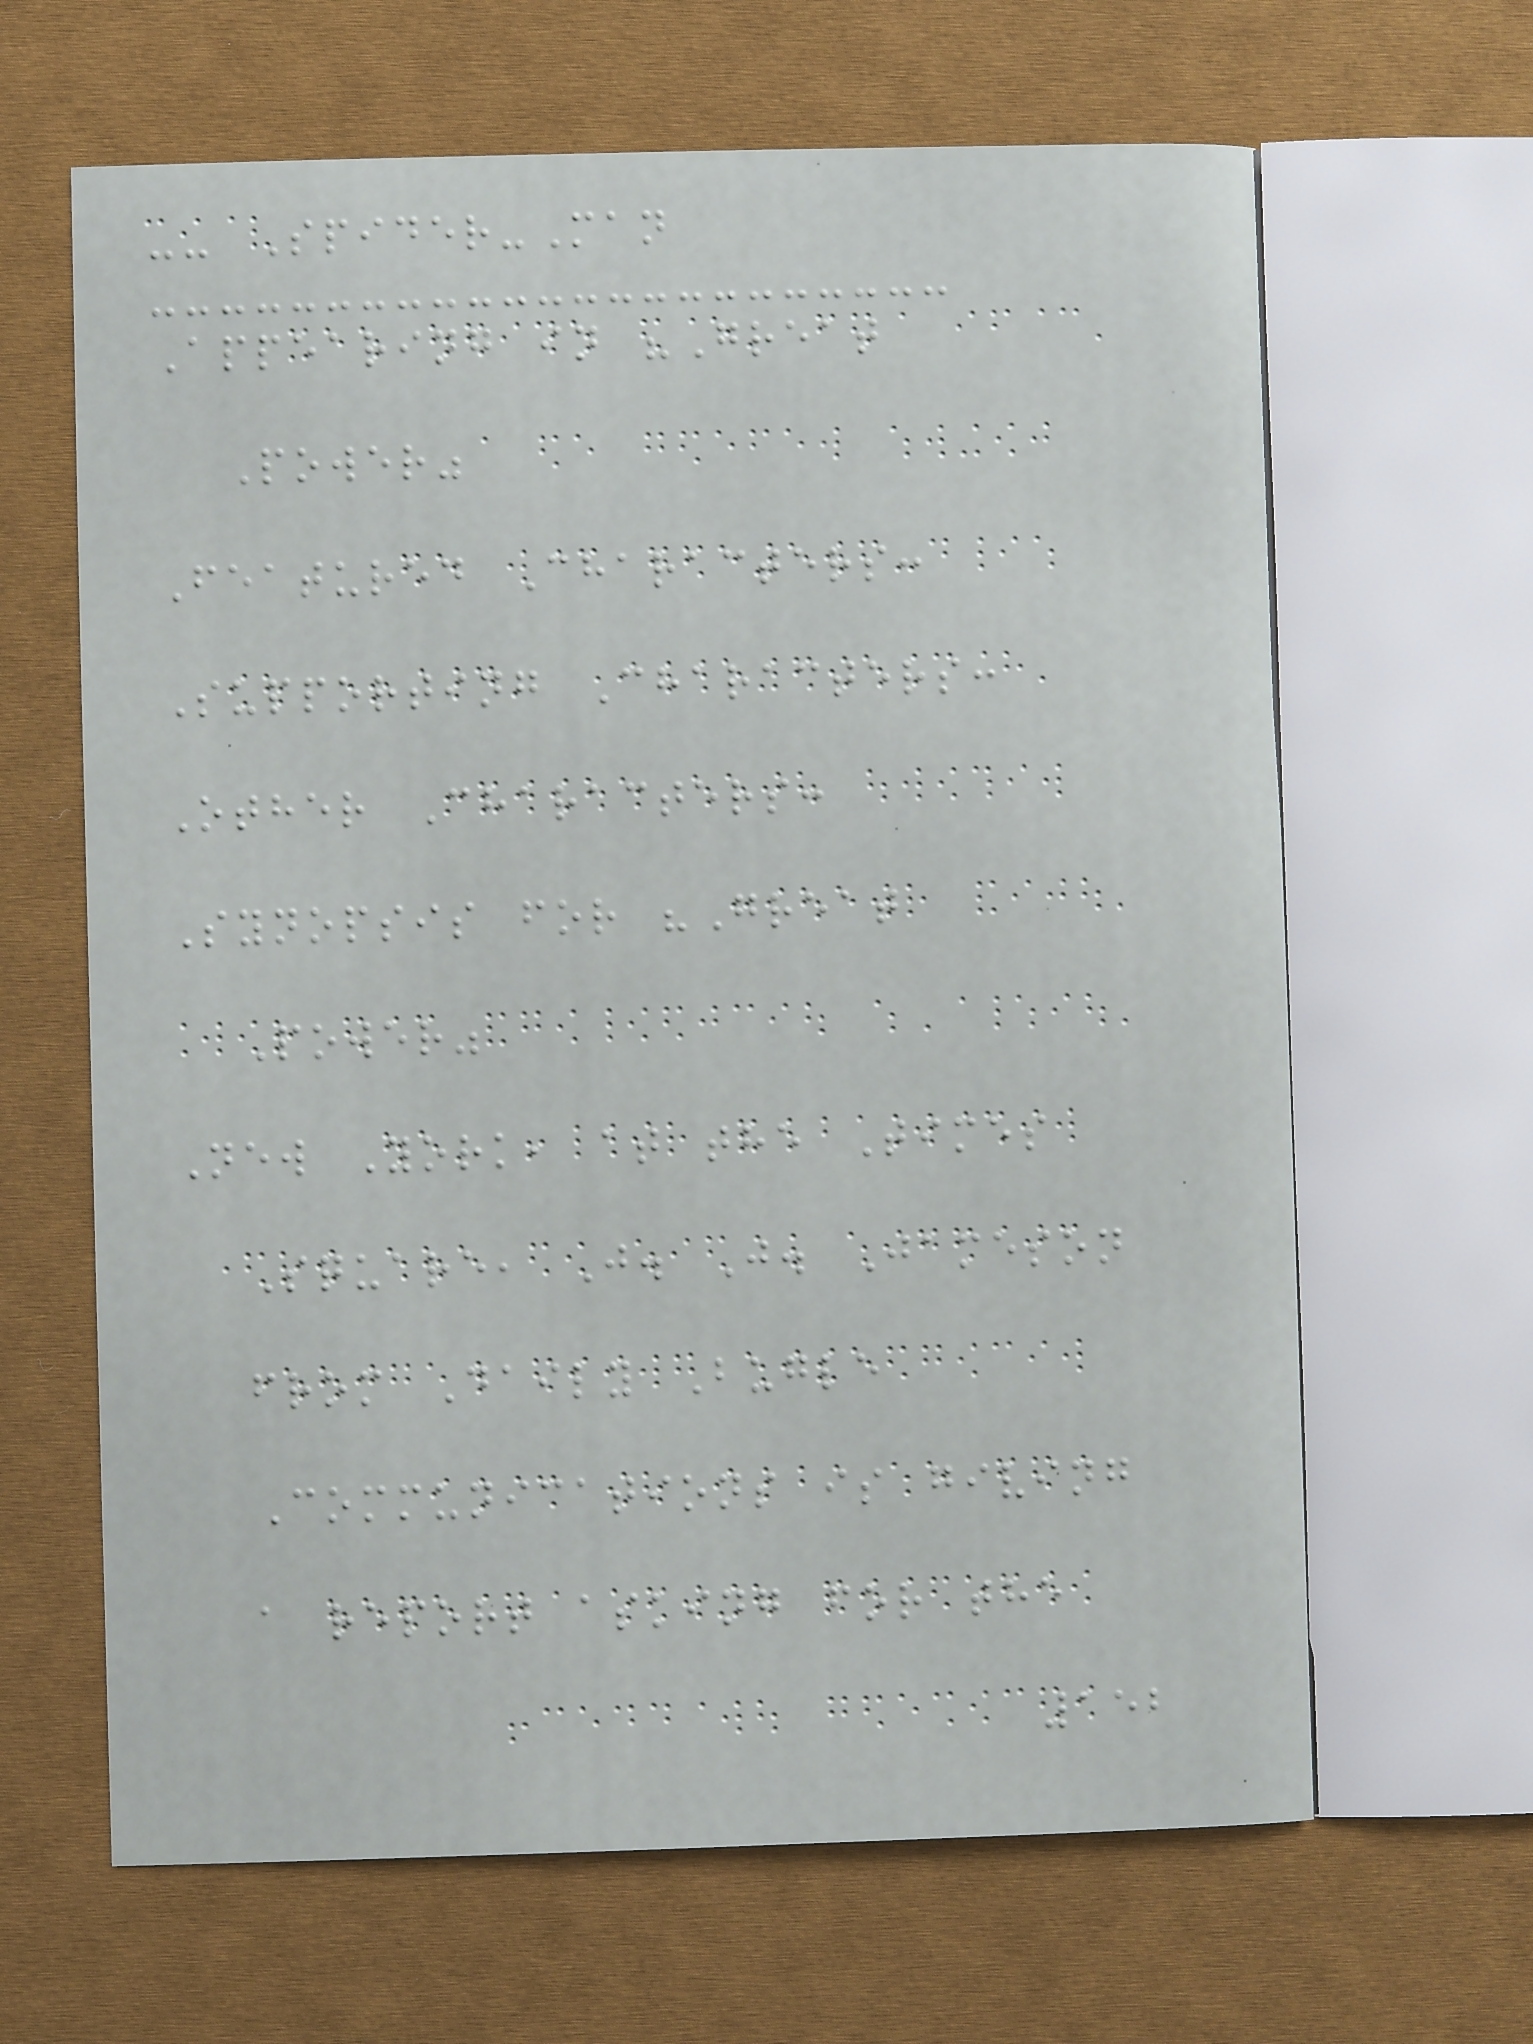-- Spider-Man
Appearing in "Great
Power"
Featured Characters:
Supporting Characters:
Other Characters:
Synopsis for "Great
Power"
New York, at the Times
Square, J. J. Jameson
from Daily Bugle
Communications is giving
a report asking for the
152
